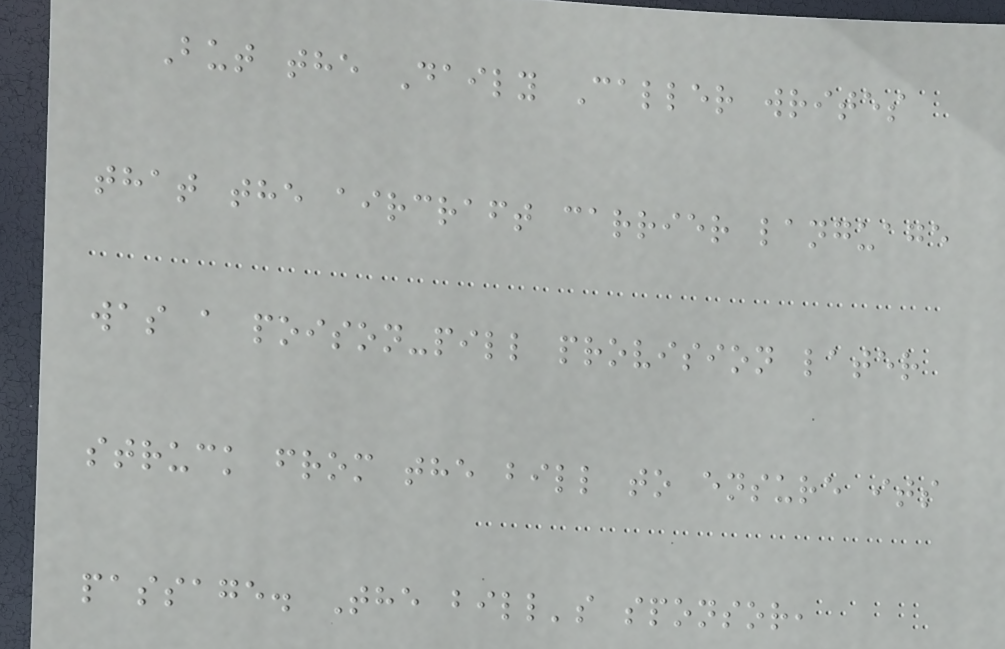But the Daily Caller writes
that the aircraft carrier language
was a poison-pill provision later
struck from the bill to ensure its
passage. The bill's sponsor,
